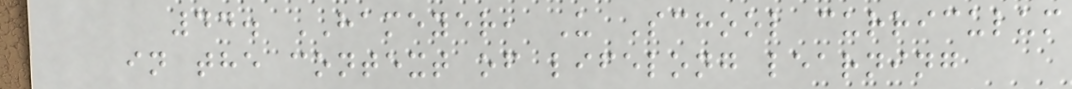44. HAMEYER, U School curriculum
in the context of lifelong learning
